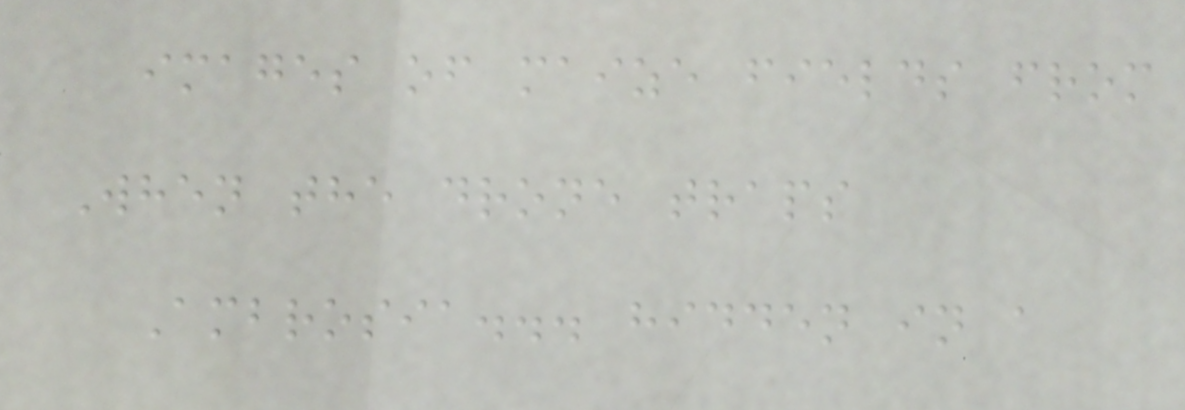images of maize fields from
When the drone traps
Ambrosia... hidden in a
